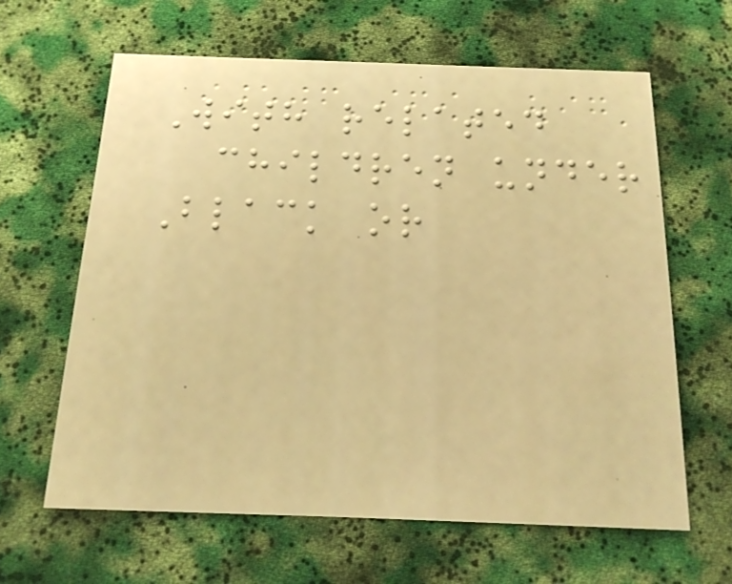With related
children under
Black or
